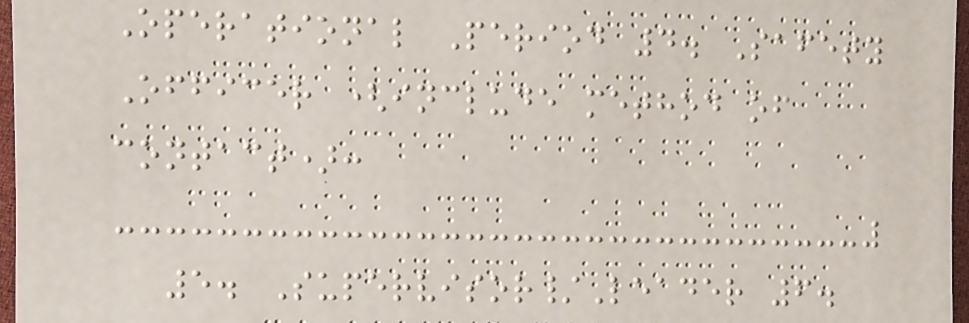Operational Period 4. Safety
Officer (include method of
contact):
5. Supervisor/Leader 6.
